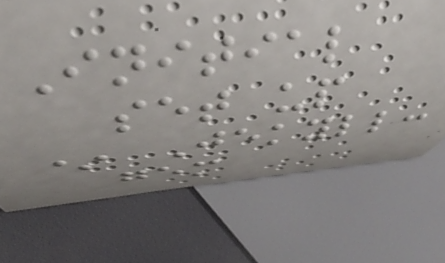Initial
set up
* Jekyll:
gem
